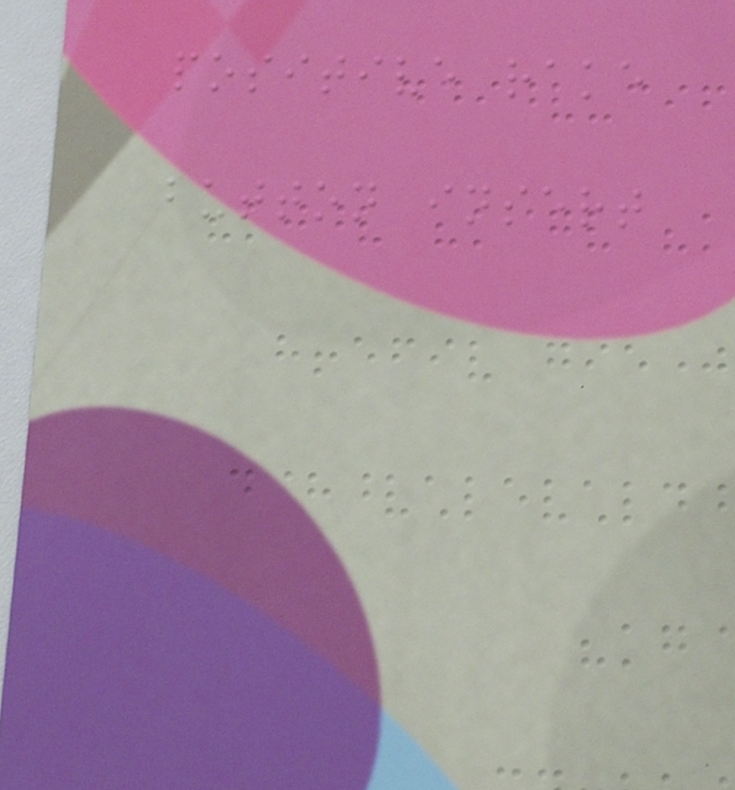positive rake
button insert
